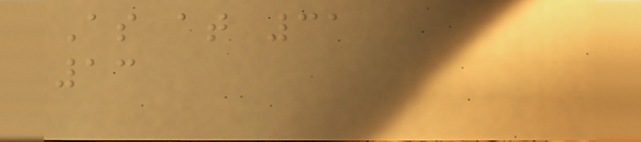As at 31
13
